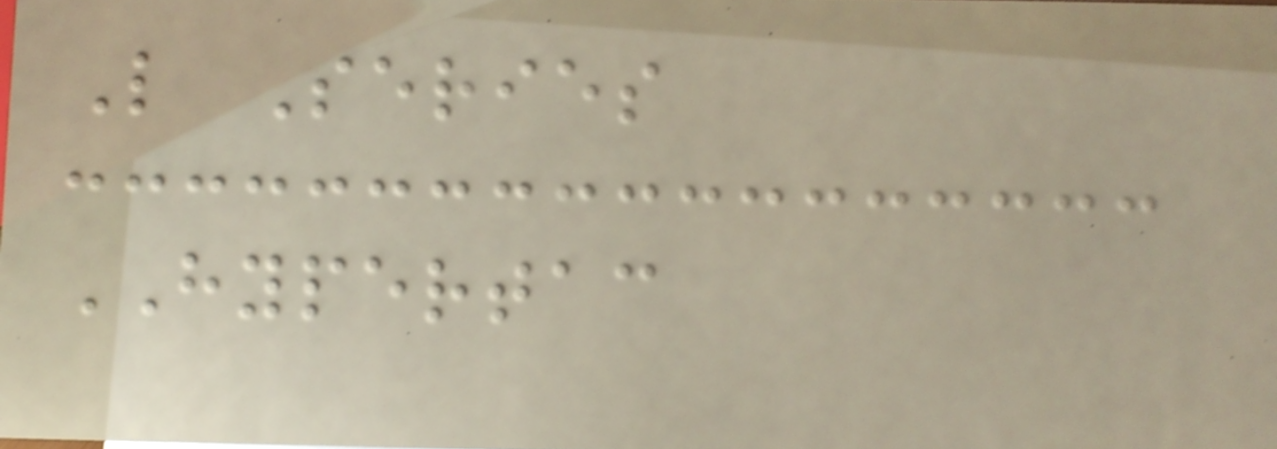L Series
HYPERTAC
